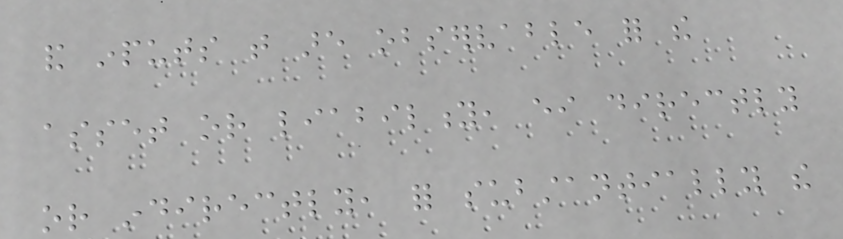and inputs that are observable for the
asset or liability, either directly
or indirectly, for substantially the
